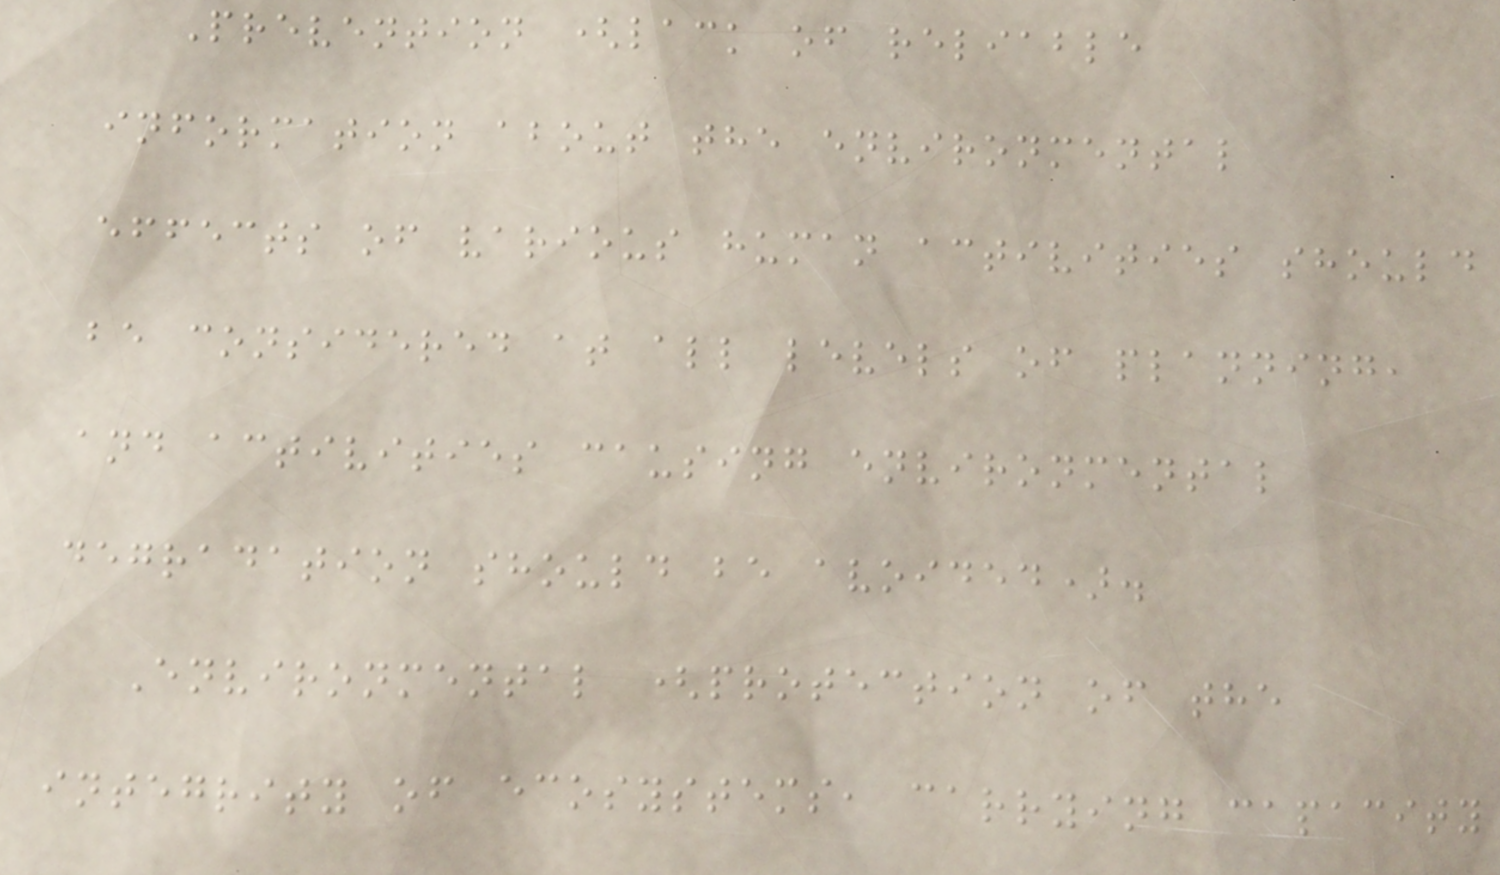Prevention (lack of reliable
information about the environmental
effects of various human activities should
be considered at all levels of planning,
and activities causing environmental
degradation should be avoided).
Environmental (protection of the
integrity of ecosystems, carrying capacity
